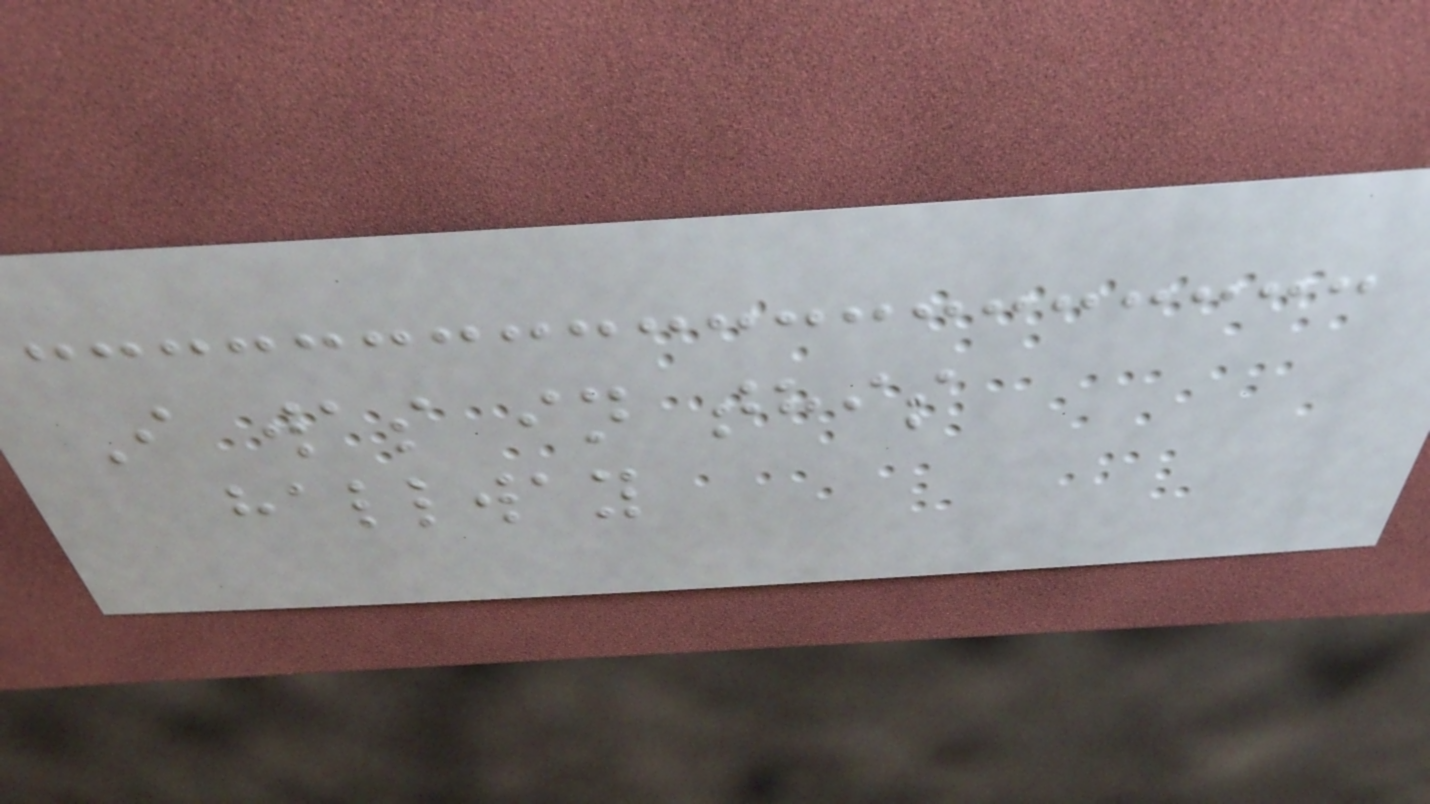I was in this
hallway
